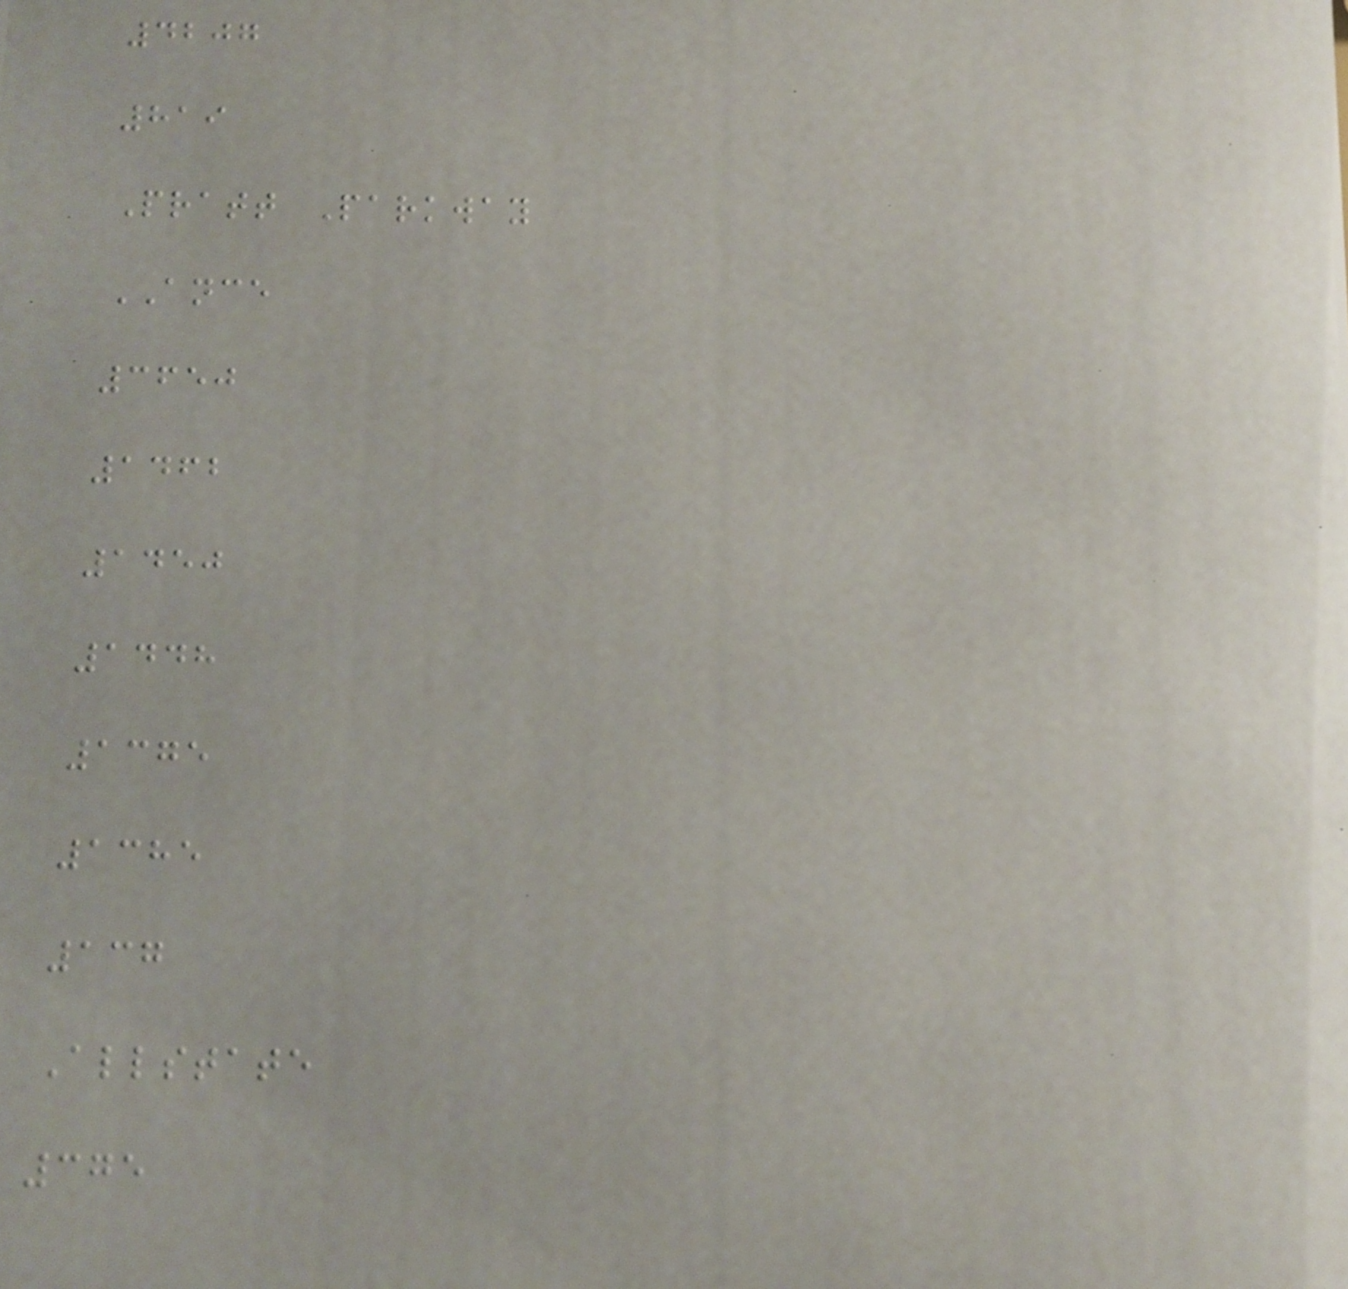4207
819
Pratt Parkway
ANCE
3650
1462
1450
1448
1375
1385
137
Allstate
375
